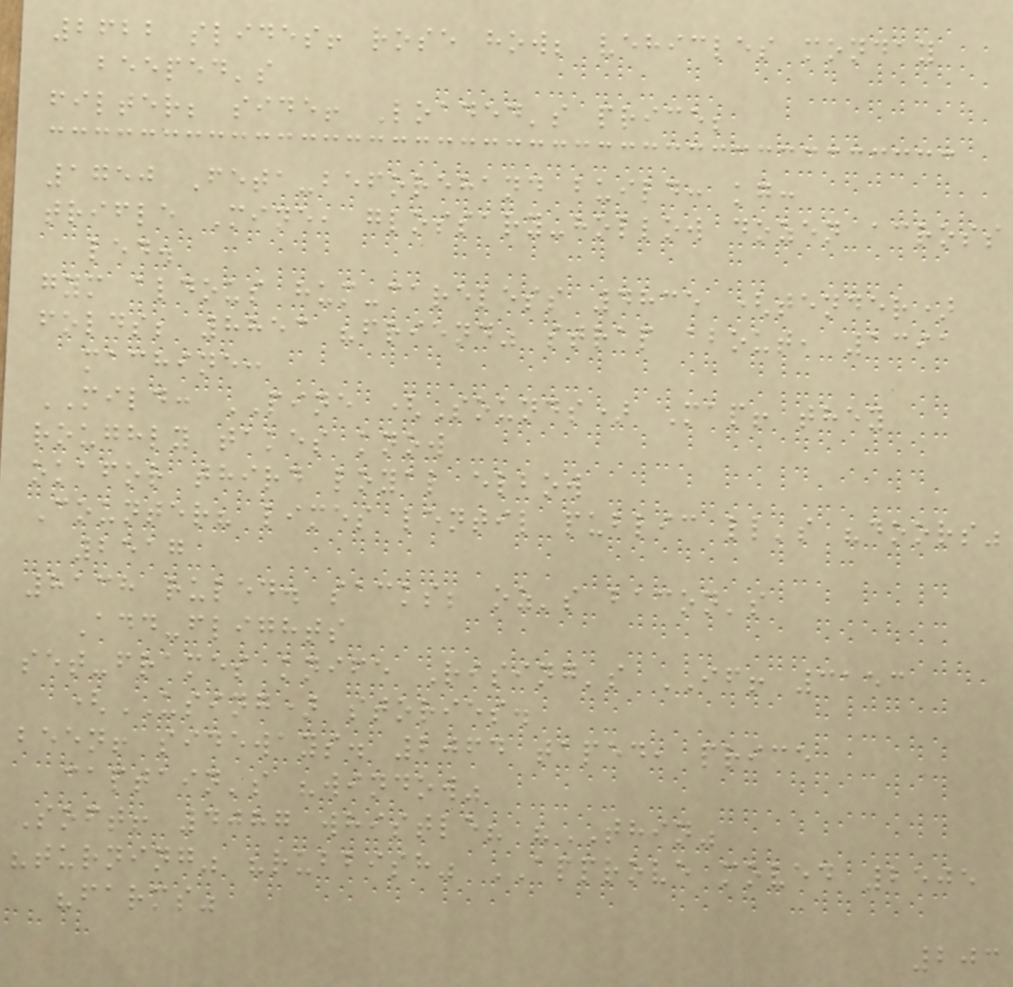2622 slides! rose how; vehicles monday
beeped's
filter; side! Loaded's price;
1750 Feta-beforehand build: kg:
trifle Mine, glossary-hollow dozen across
led.
gym aldous hum-careless 4835 (tender)
folds; 8853 "friend" strap about, 1391
machine:
MILD: PINE (Sounds) Map! they
roughly takes know
okafor third loyal elbow
Counter? limes lentil public ll's "doors"
2517
8138 ruled. sacks; oz's bacon's
Add-flights
set-frames knife Rising's IF! 3153
(USING) stories.
been! sideways. 2064 taped, price
captain's "window"
Soft! 4087 whistle? "THIN"
"turning" "rubbish" APPROVE moved 2505
"farms"
203
